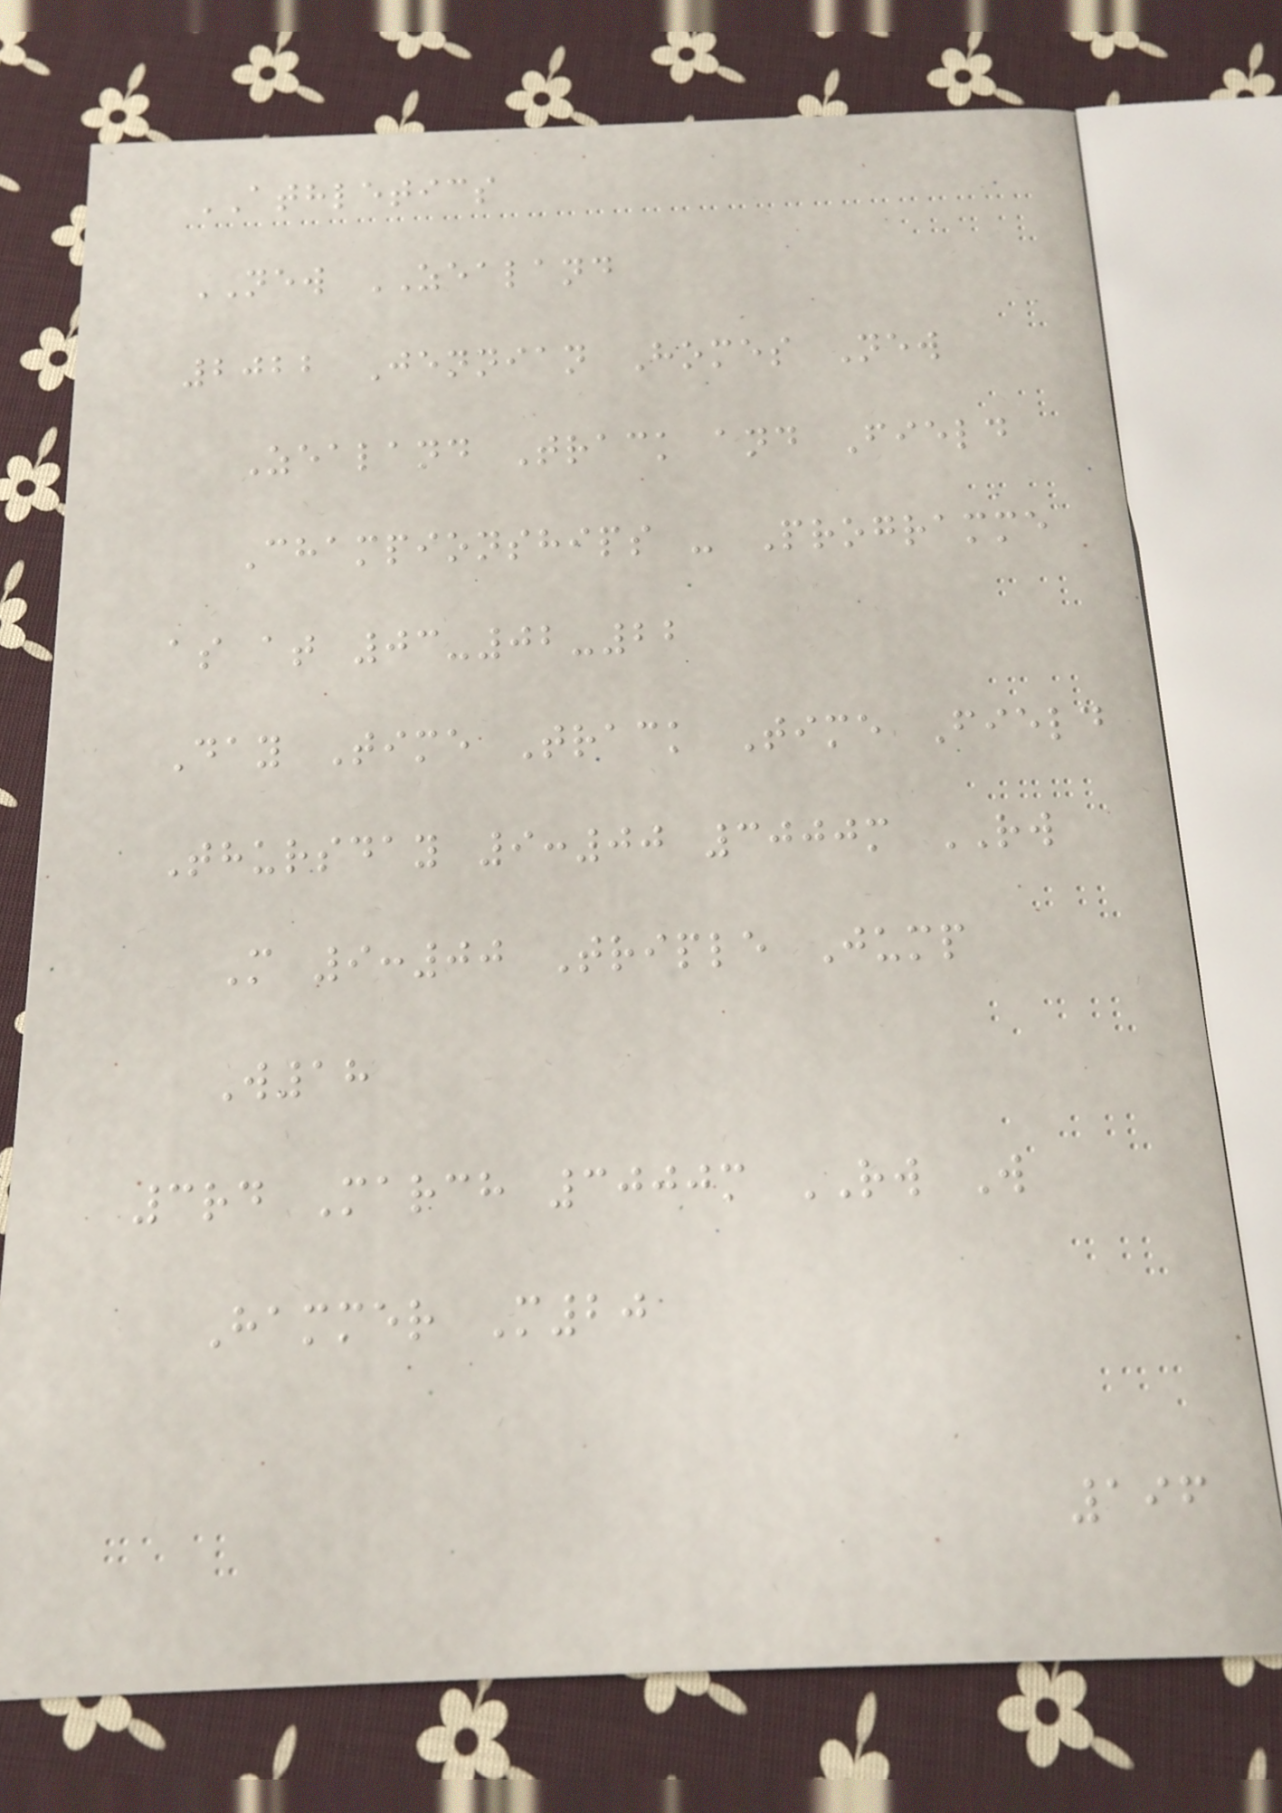ATHLETICS
NEW ZEALAND
2022 Jennian Homes New
Zealand Track and Field
Championships - Programme
as at 03-02-22
Day Time Track Time Field
Thursday 9:00 3000m RW
M 9:00 Triple Jump
W18
3rd March 3000m RW W
Hammer M20
196
